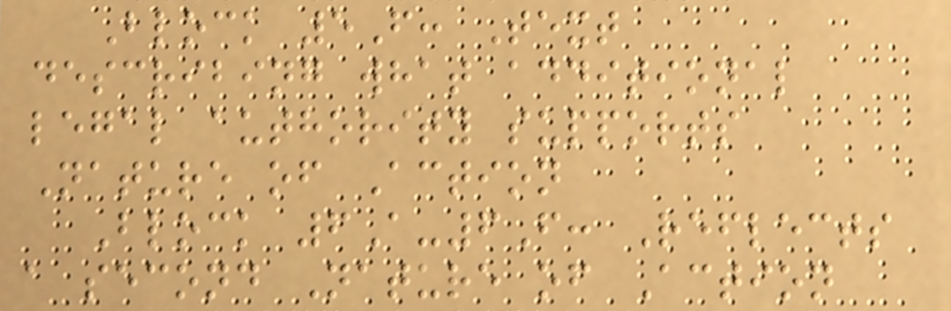Block 5F: Text
describing what additional
legal authority supports
Nature of Action
Block 6A-6F: Reflects
a second Nature of Action
